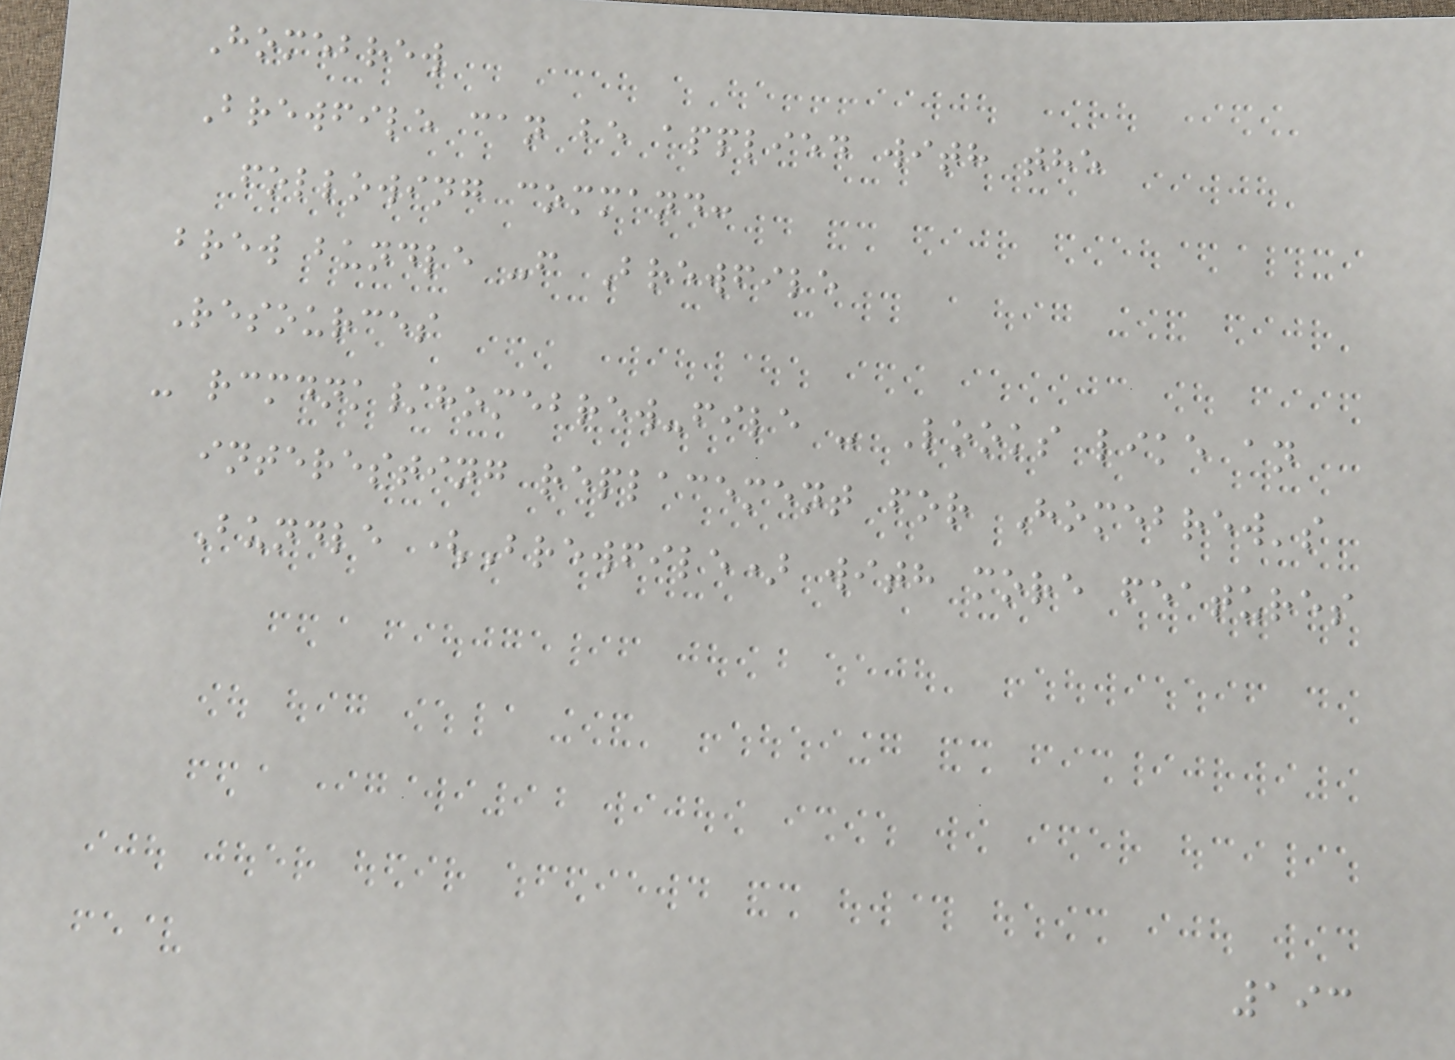Homebrew
Brewfile can be applied with the
following command:
brew bundle -f Brewfile
Resources
- rcmdnk/homebrew-file - Looks like an
interesting replacement for Homebrew's
Bundle (Brewfile) with more features
193
